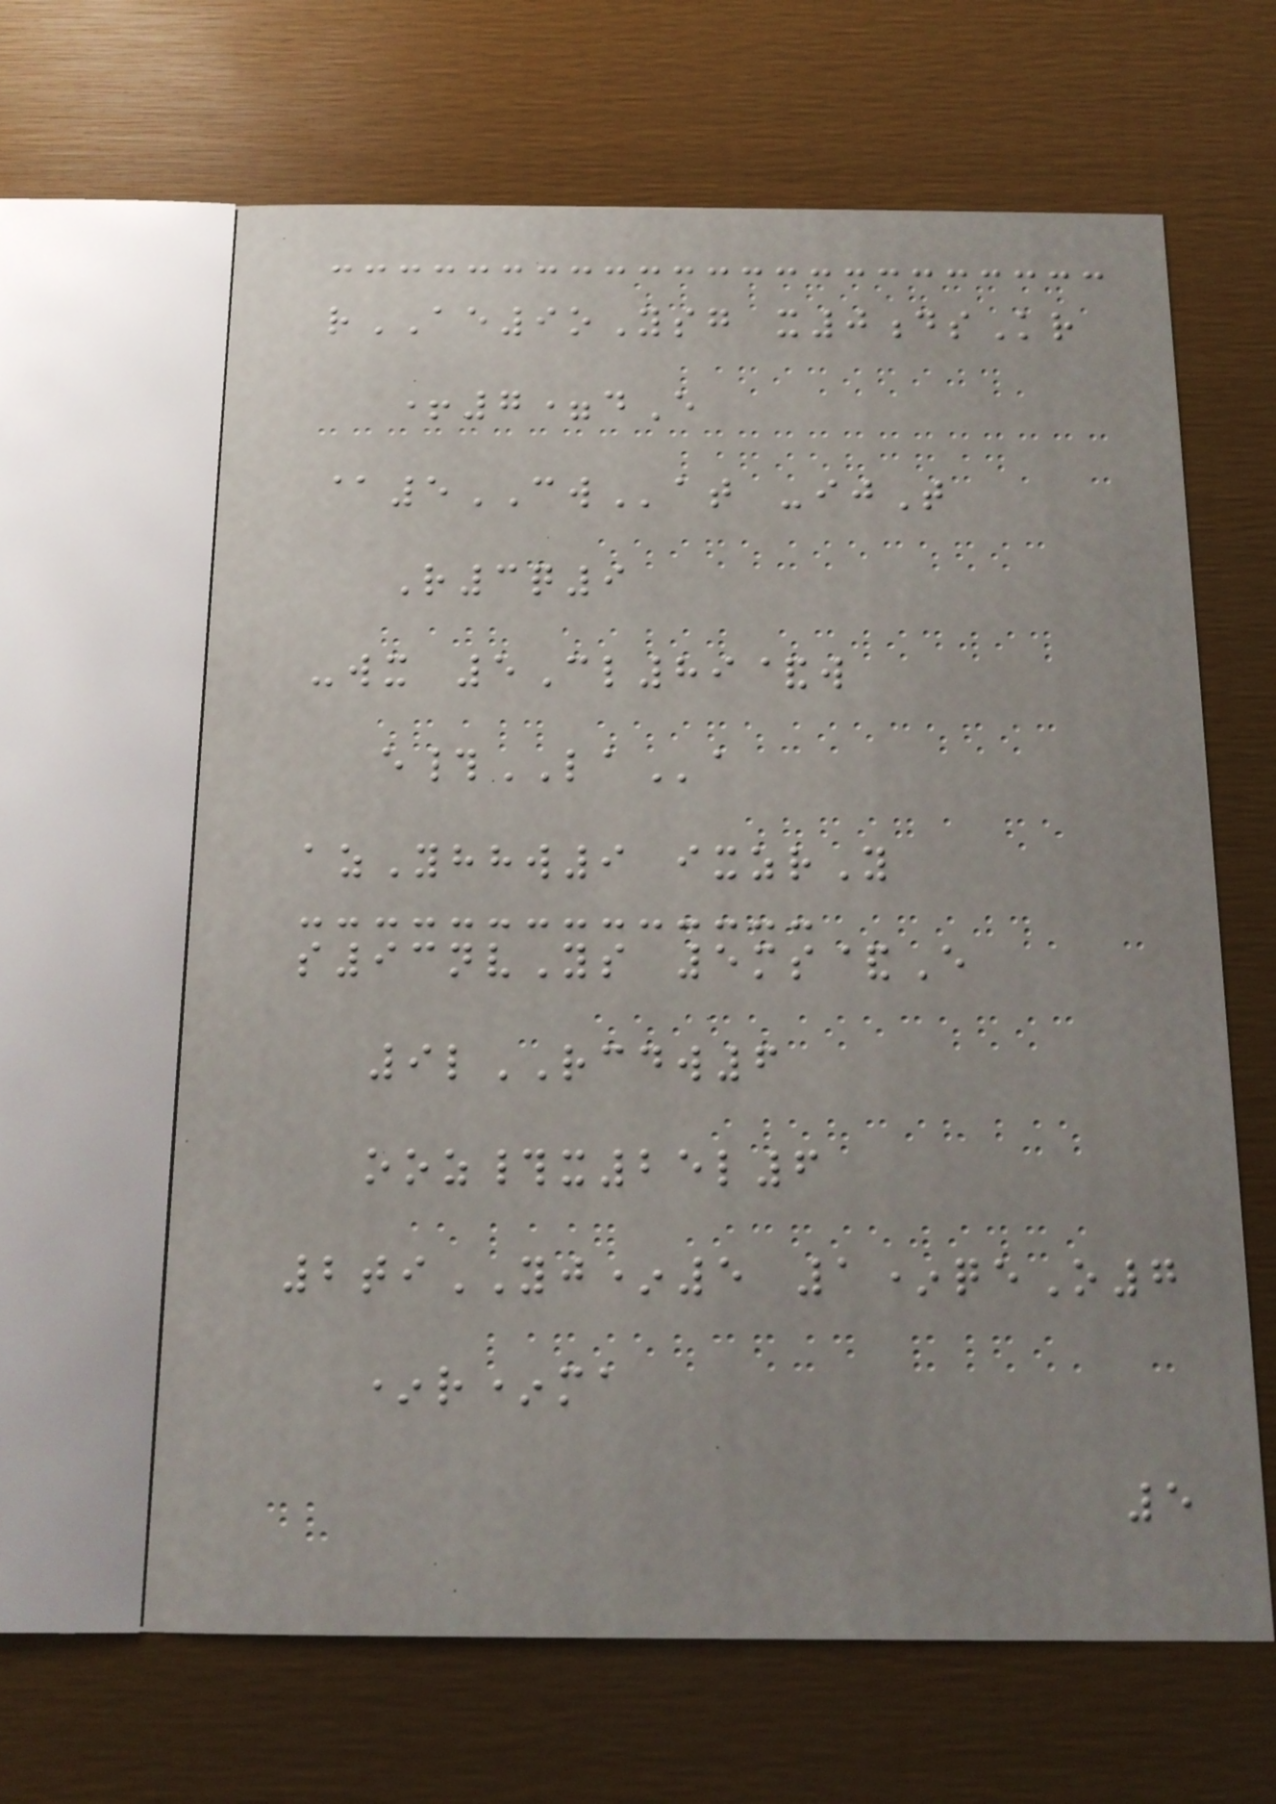rAE9oYsg x0dsKr
+7=dE
@5CWat -ijT
R3q9
-wx 5Cl89&w
e#LAa
azYhhw9 ixzrY
s93nvYs 5ms&E
9lRCDW6
ooz#x25l6
2tiYJ*5 1*qeO7
*r*ma
5
